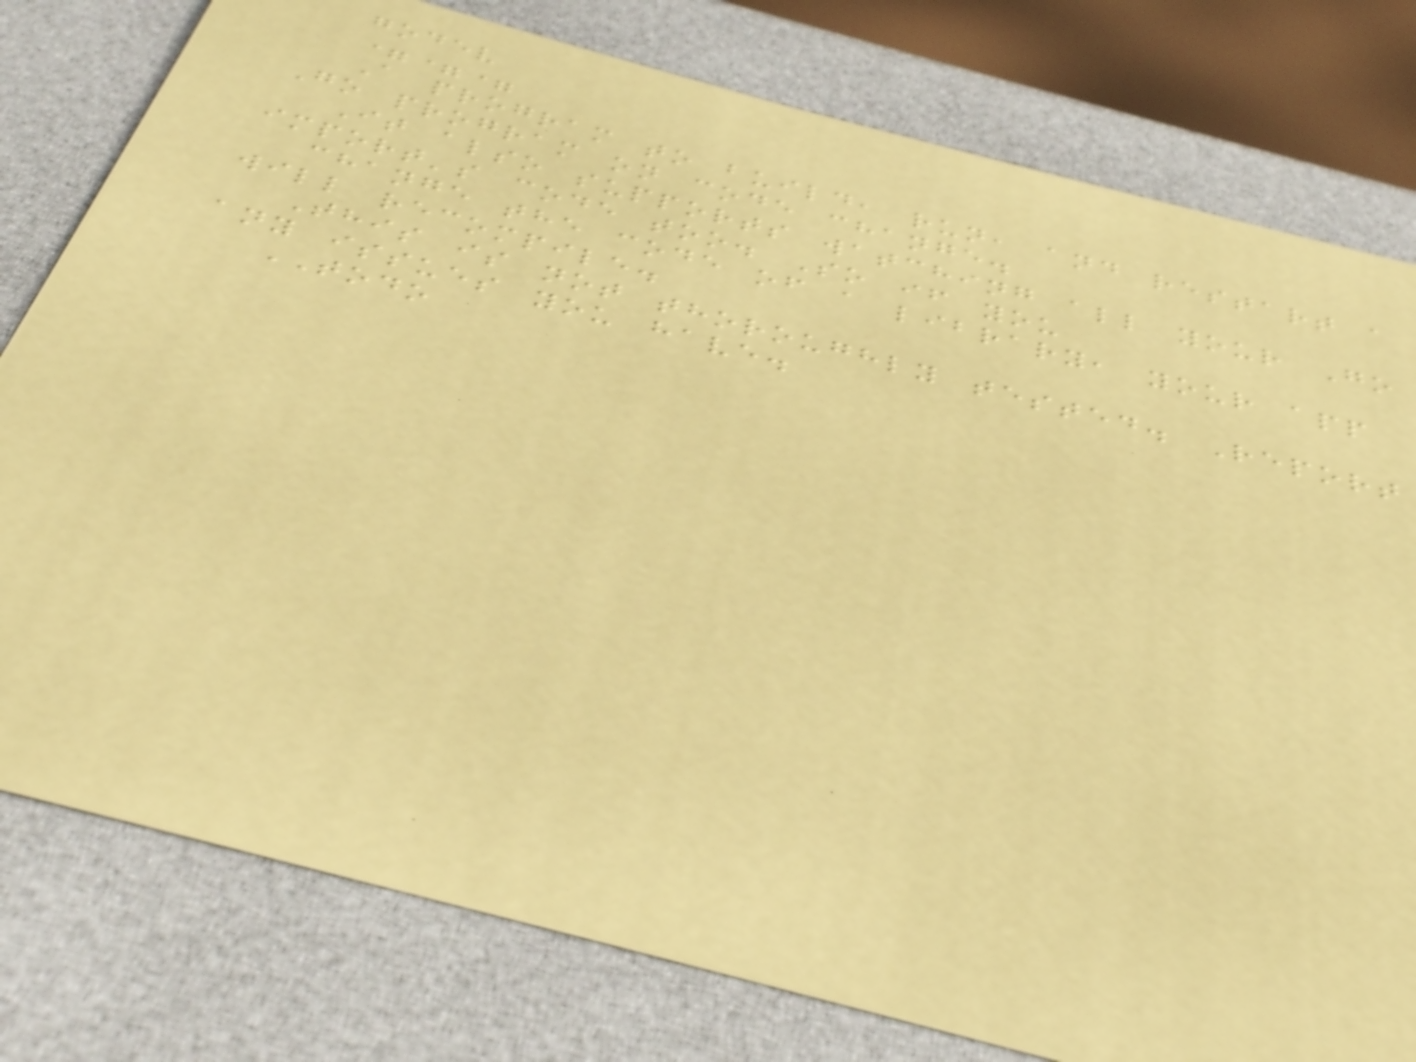godev
===
A program to build, run, and restart a
Go program on code change.
It also supports watching all your Go
import's code too. So if you
change the code of a library, your app
will recompile.
This is not thoroughly tested. Report
any issues you have.
TODO
